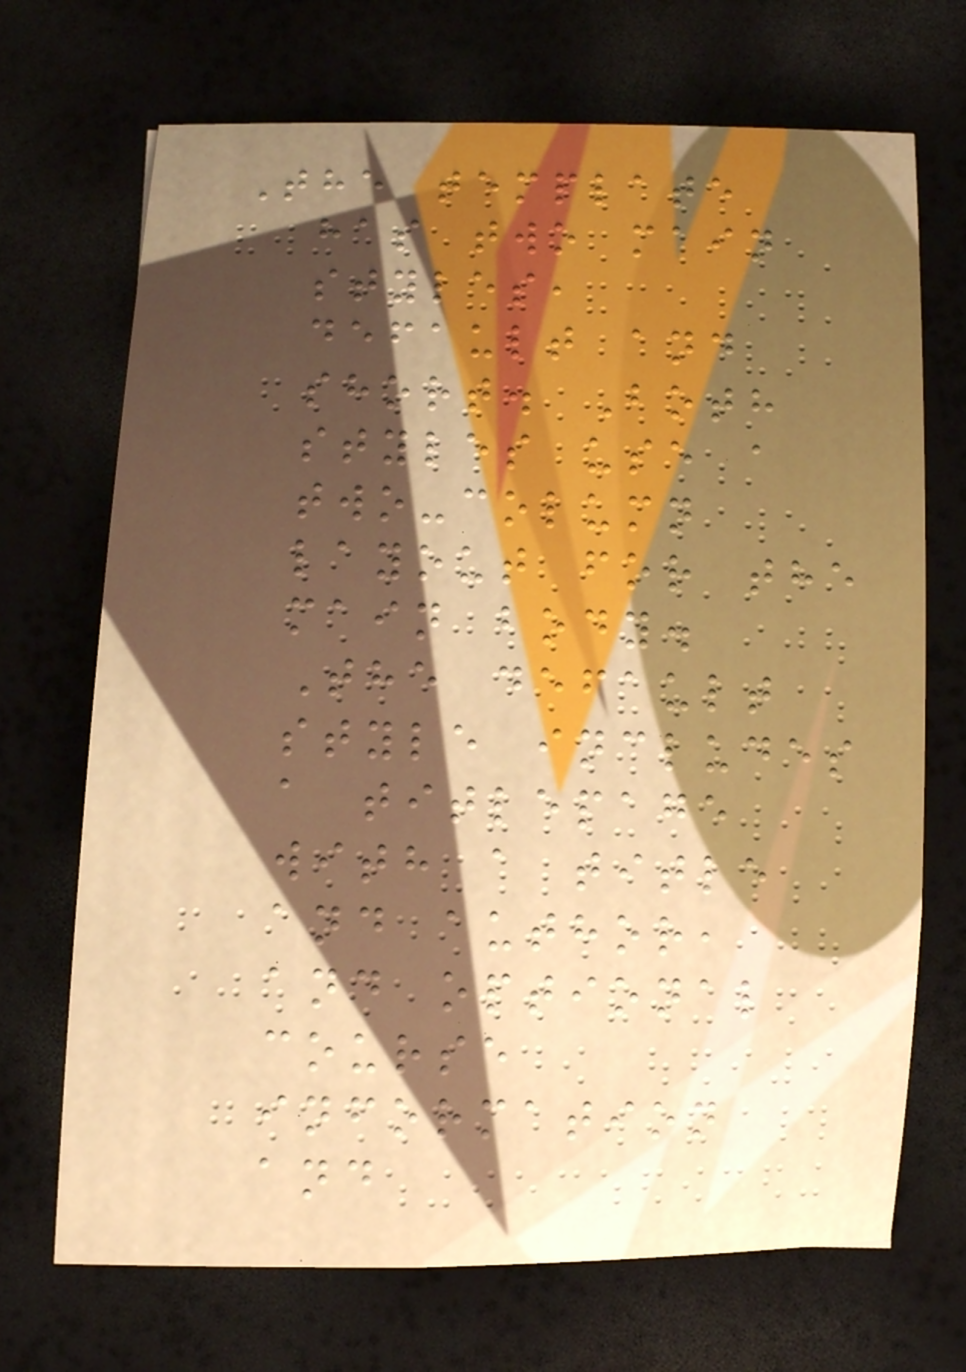The template
has two main
styles,
default and
short. Both
styles use a
two-column
layout for the
main body.
The default
style includes
a titlepage
with a title
and author,
and optional
course
information
and
